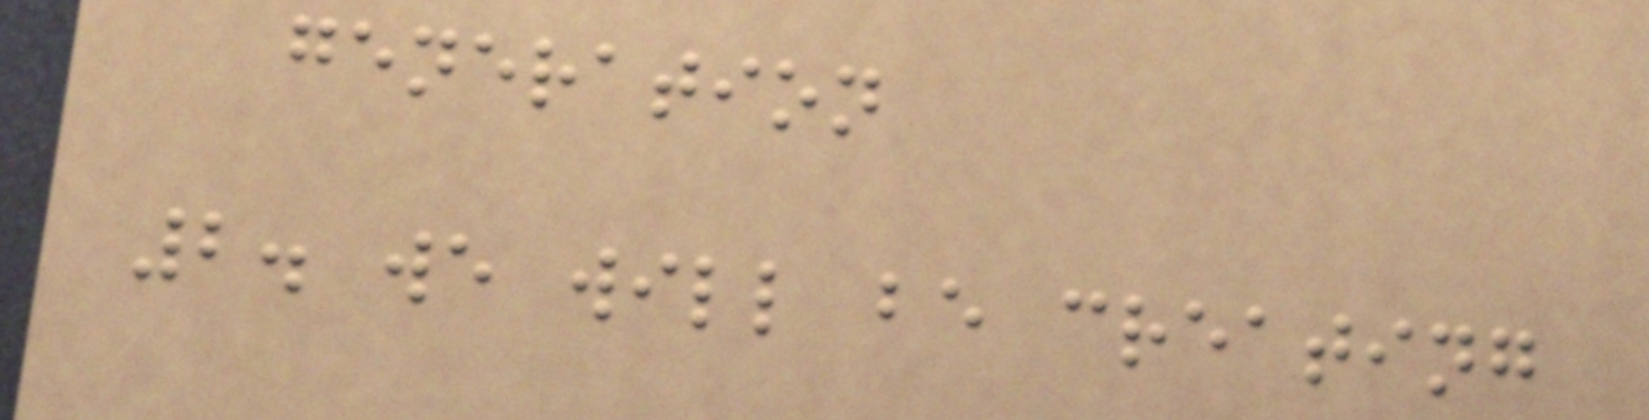generation
2. we will be creating
